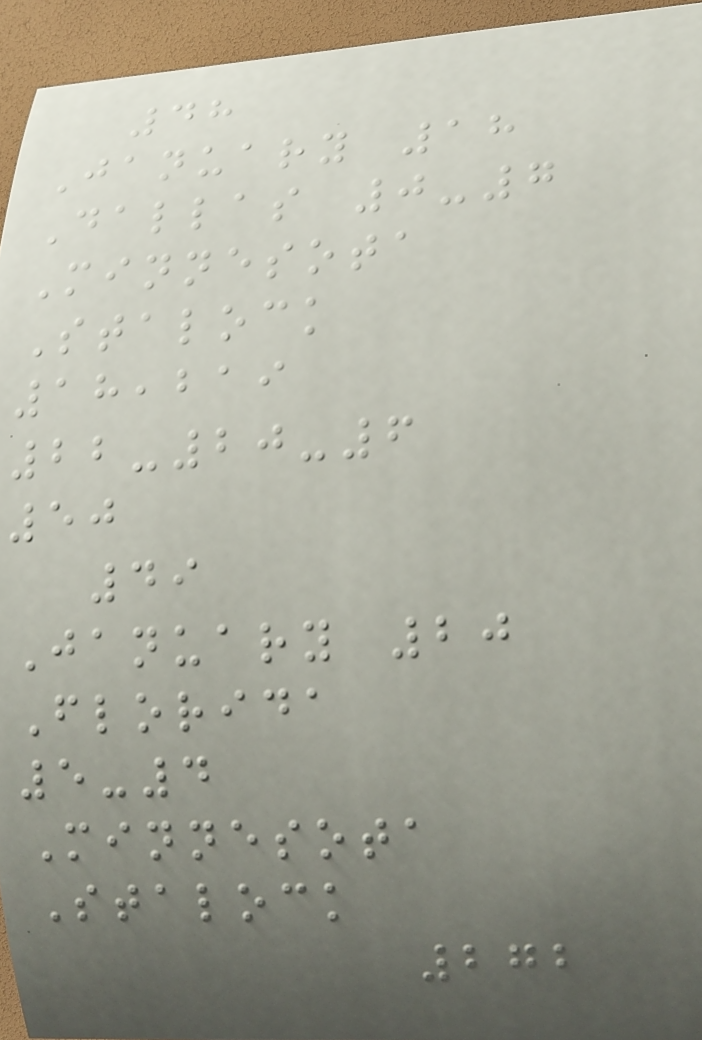48
January 18
Dallas 0-7
Minnesota
Stalock
18,219
22-20-6
50
49
January 20
Florida
5-4
Minnesota
Stalock
272
